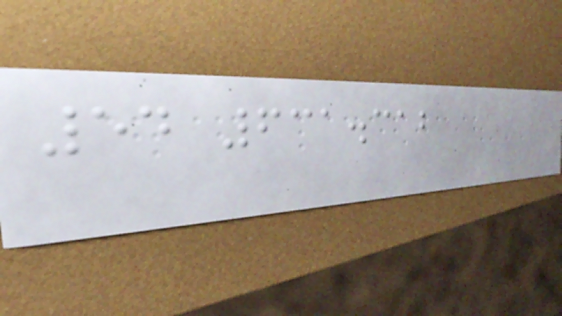54 631.312
